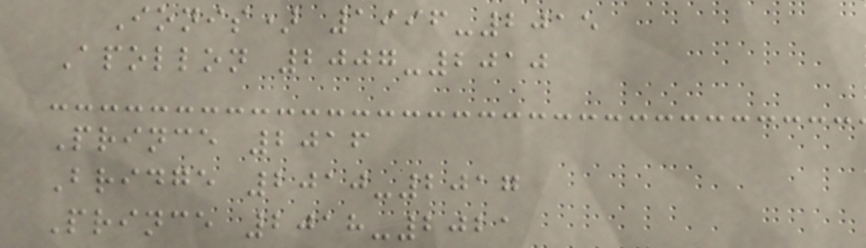Ionis) 1996-2015
Apollon 2007-2010
Prince 2016
Bridge 2010-2017
Prince 2018-2021
